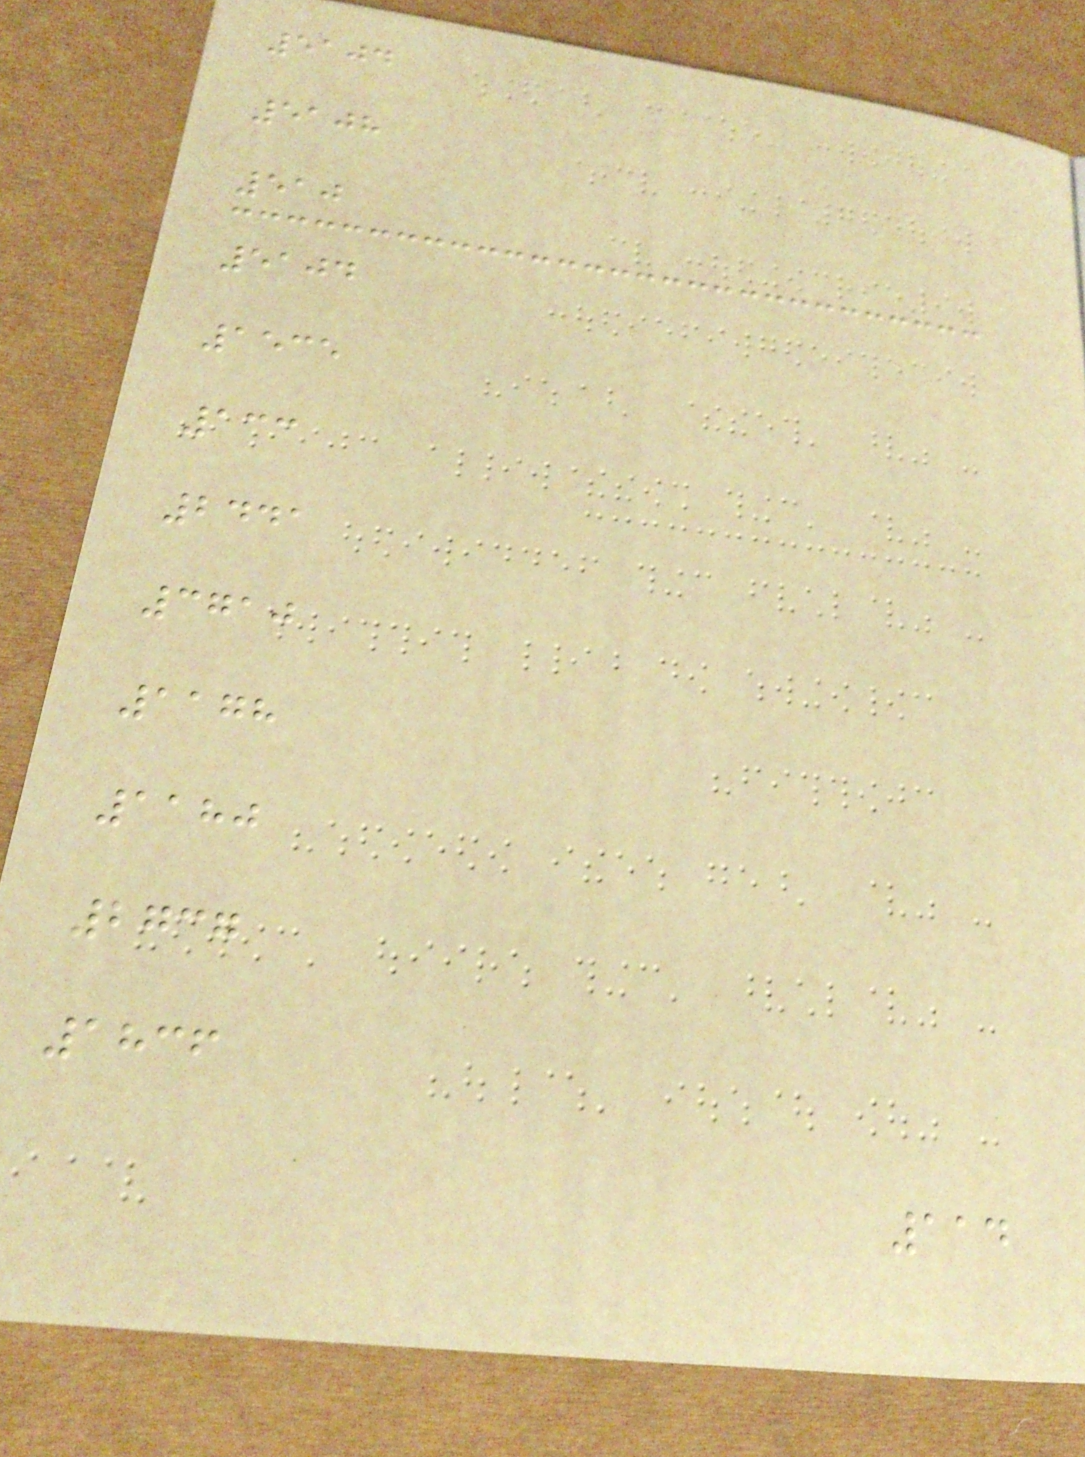5104
5108
510
5104
1535
133
2441
3710
1178
1180
2737
1836
114
